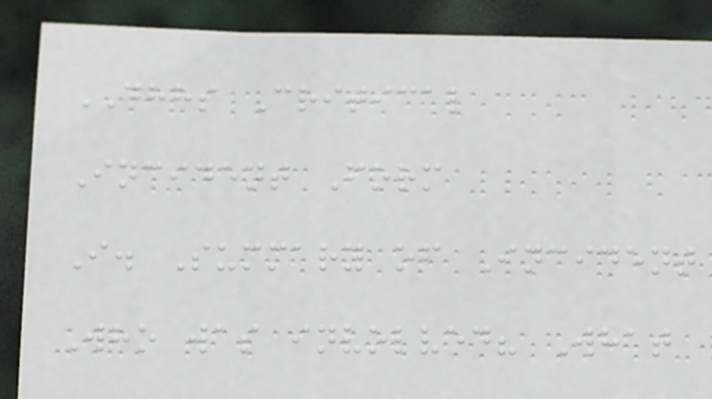DHHS Critical
Incident Form
I. Summary of Incident
Who was involved? What
